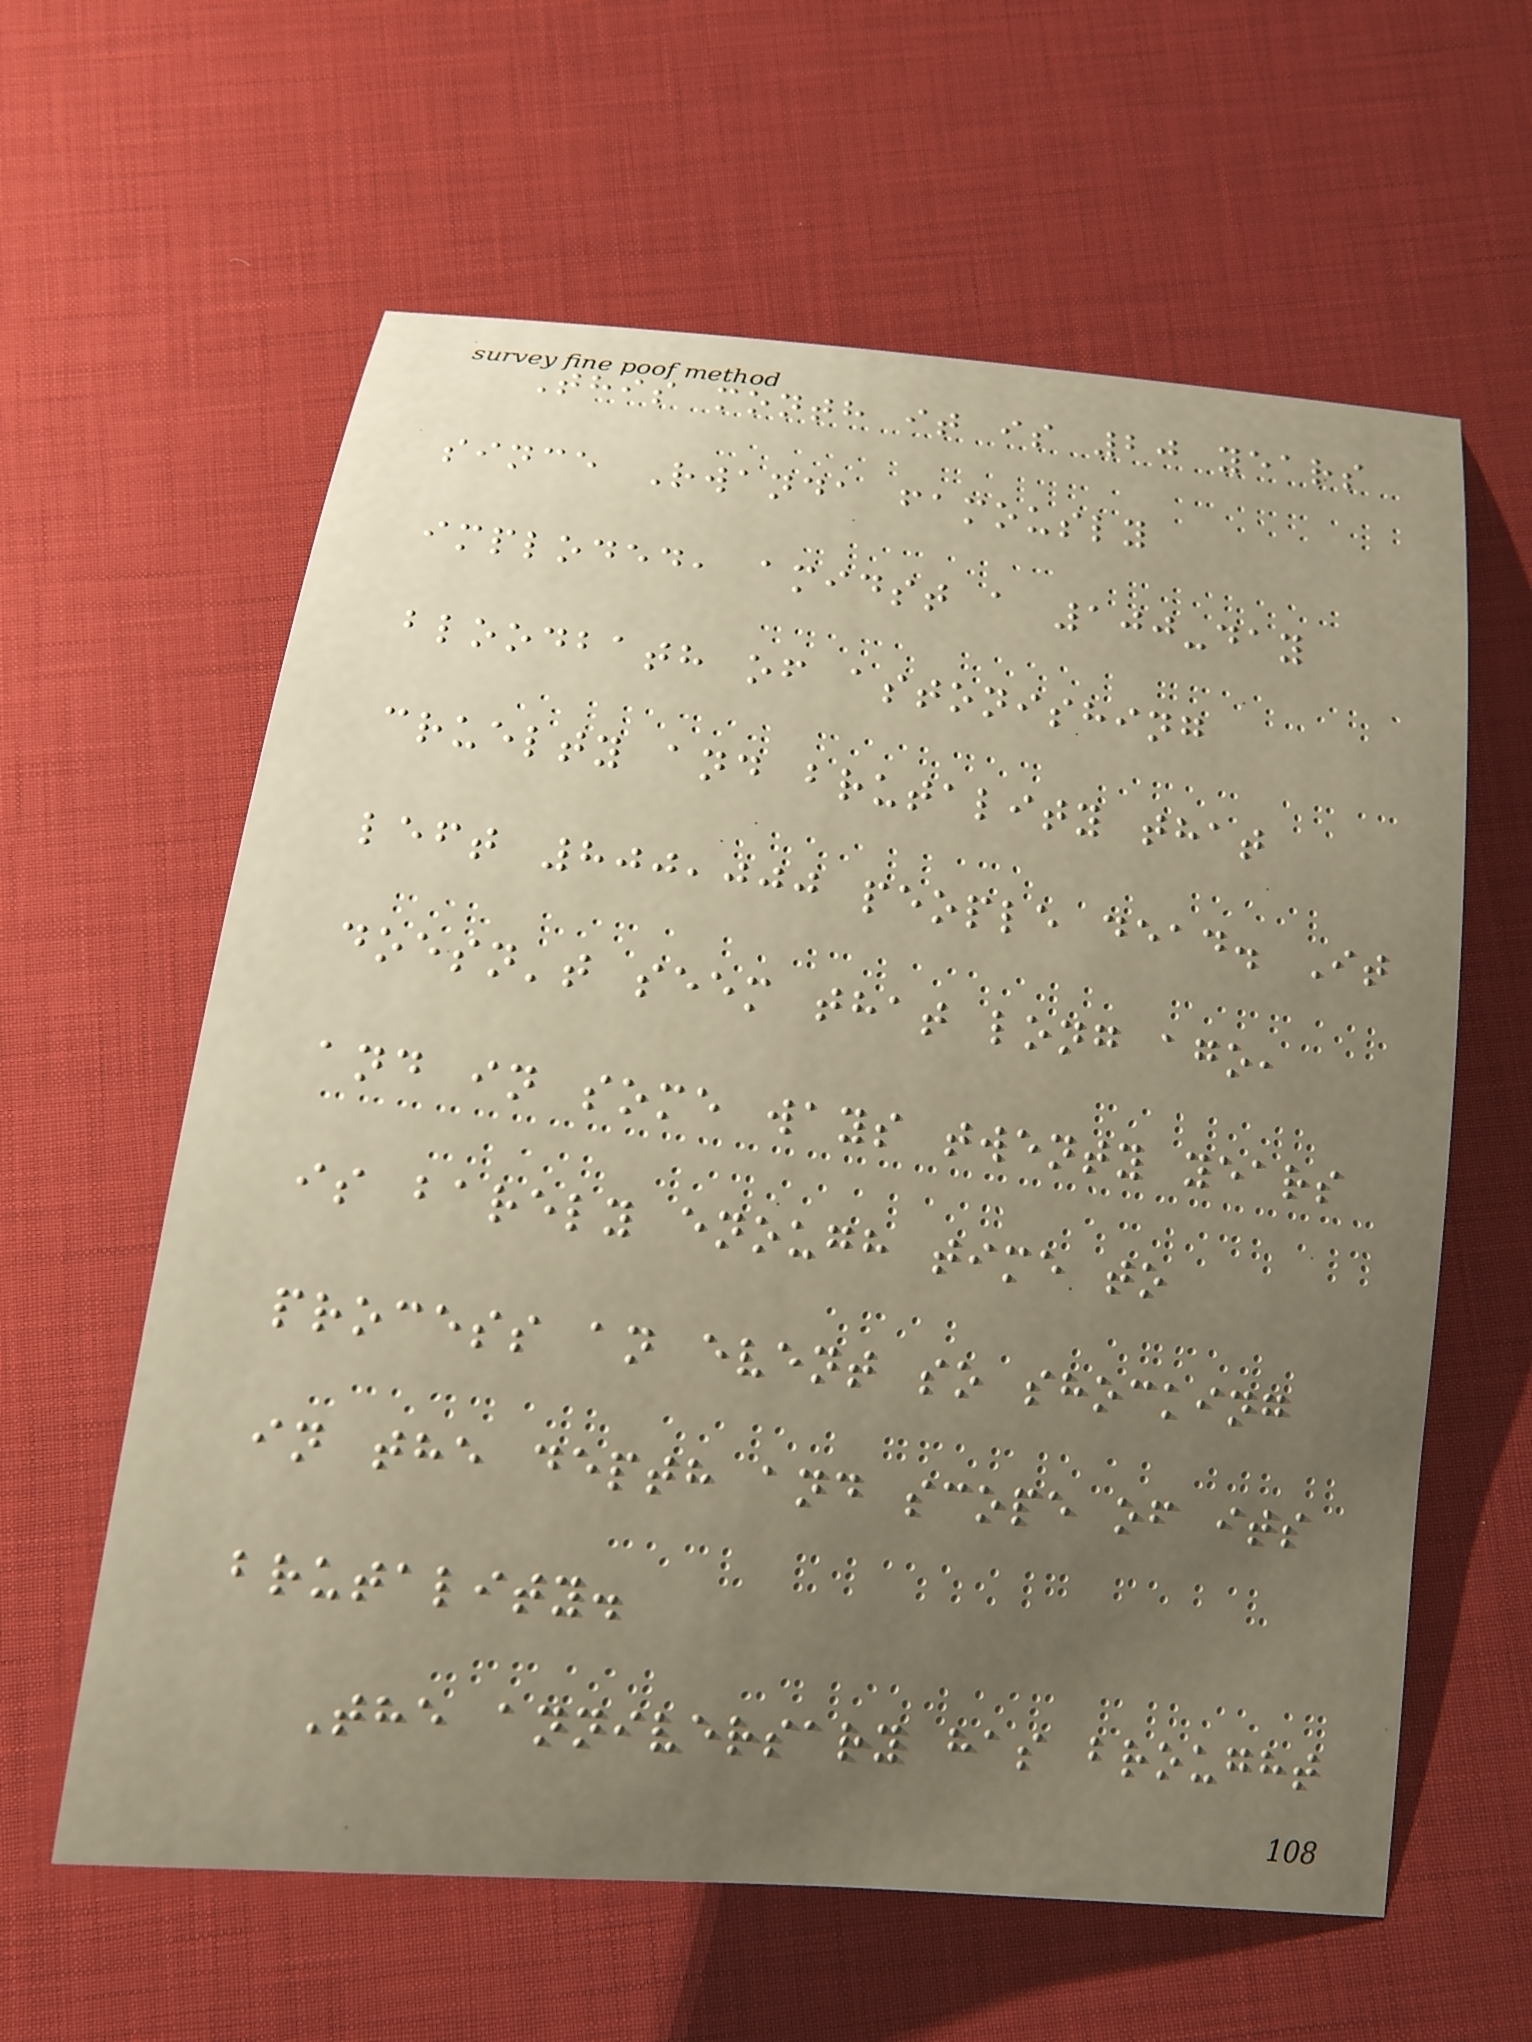This month it is 20 years
since Rwanda famously
imploded, amidst a 100-day
bloodbath of astonishing
cruelty and brutality that
left 800,000 people dead. It
doesn't seem that long ago,
and in some ways twenty years
is barely enough time to
process an event so shocking
in the depth and scope of its
brutality.
The anniversary has brought
